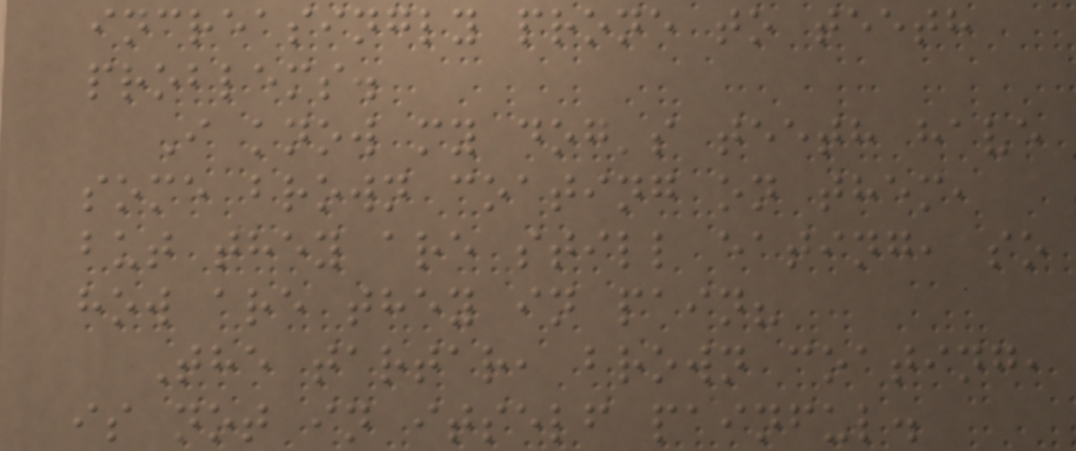increasingly prone to teeth
problems.
I know my dog's teeth have
some brown coating on them,
but they are still eating, so
how are they in pain?
The tartar, brown coating,
is not in itself painful.
